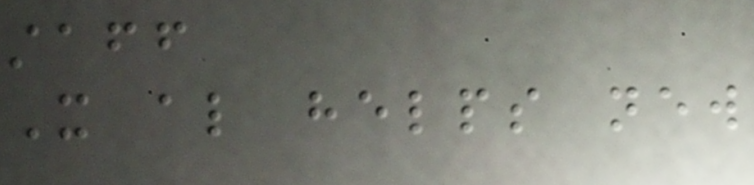staff
It also helps new
